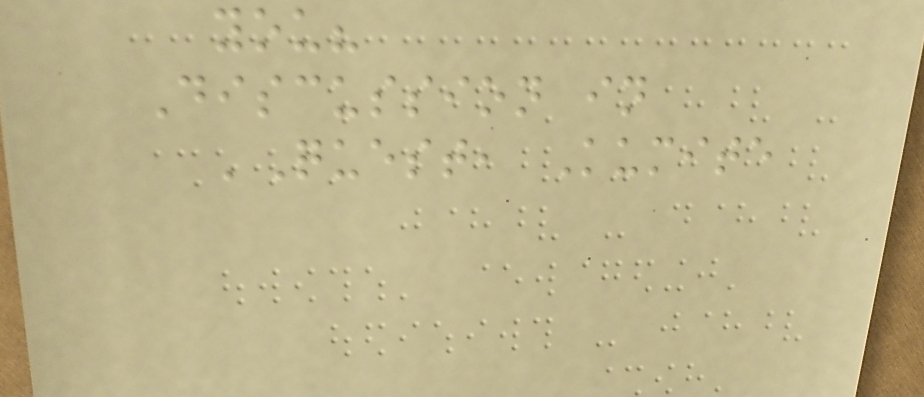you?
Discussion in
'Quest, Kumite
